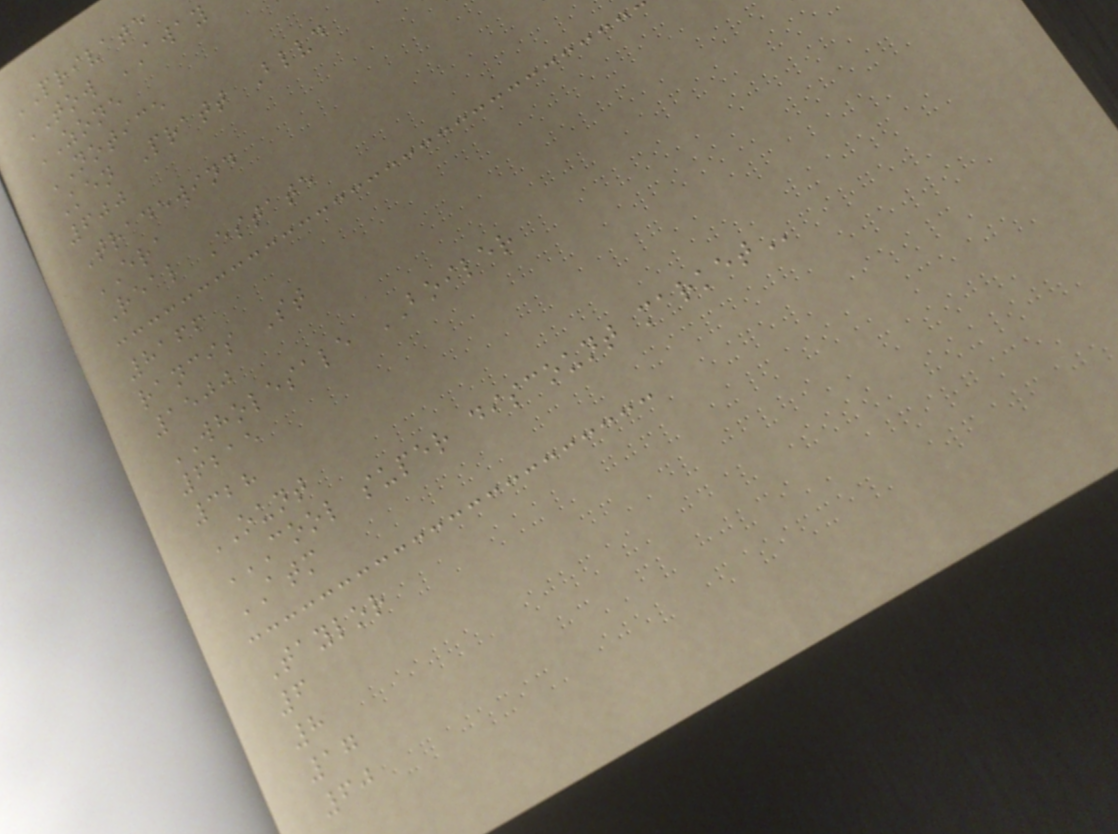PRIVATE
TOW AWAY
ZONE
NOTICE
Ken Pratt Blvd
600
Tradewind
ERA
Real Estate
8166
rancis St
1500
WHOLESALE BOILER
6215
328
OUNT
COOL SUPER DISCOUNT MARKET
ATM
Taylor
6
8
17
60
